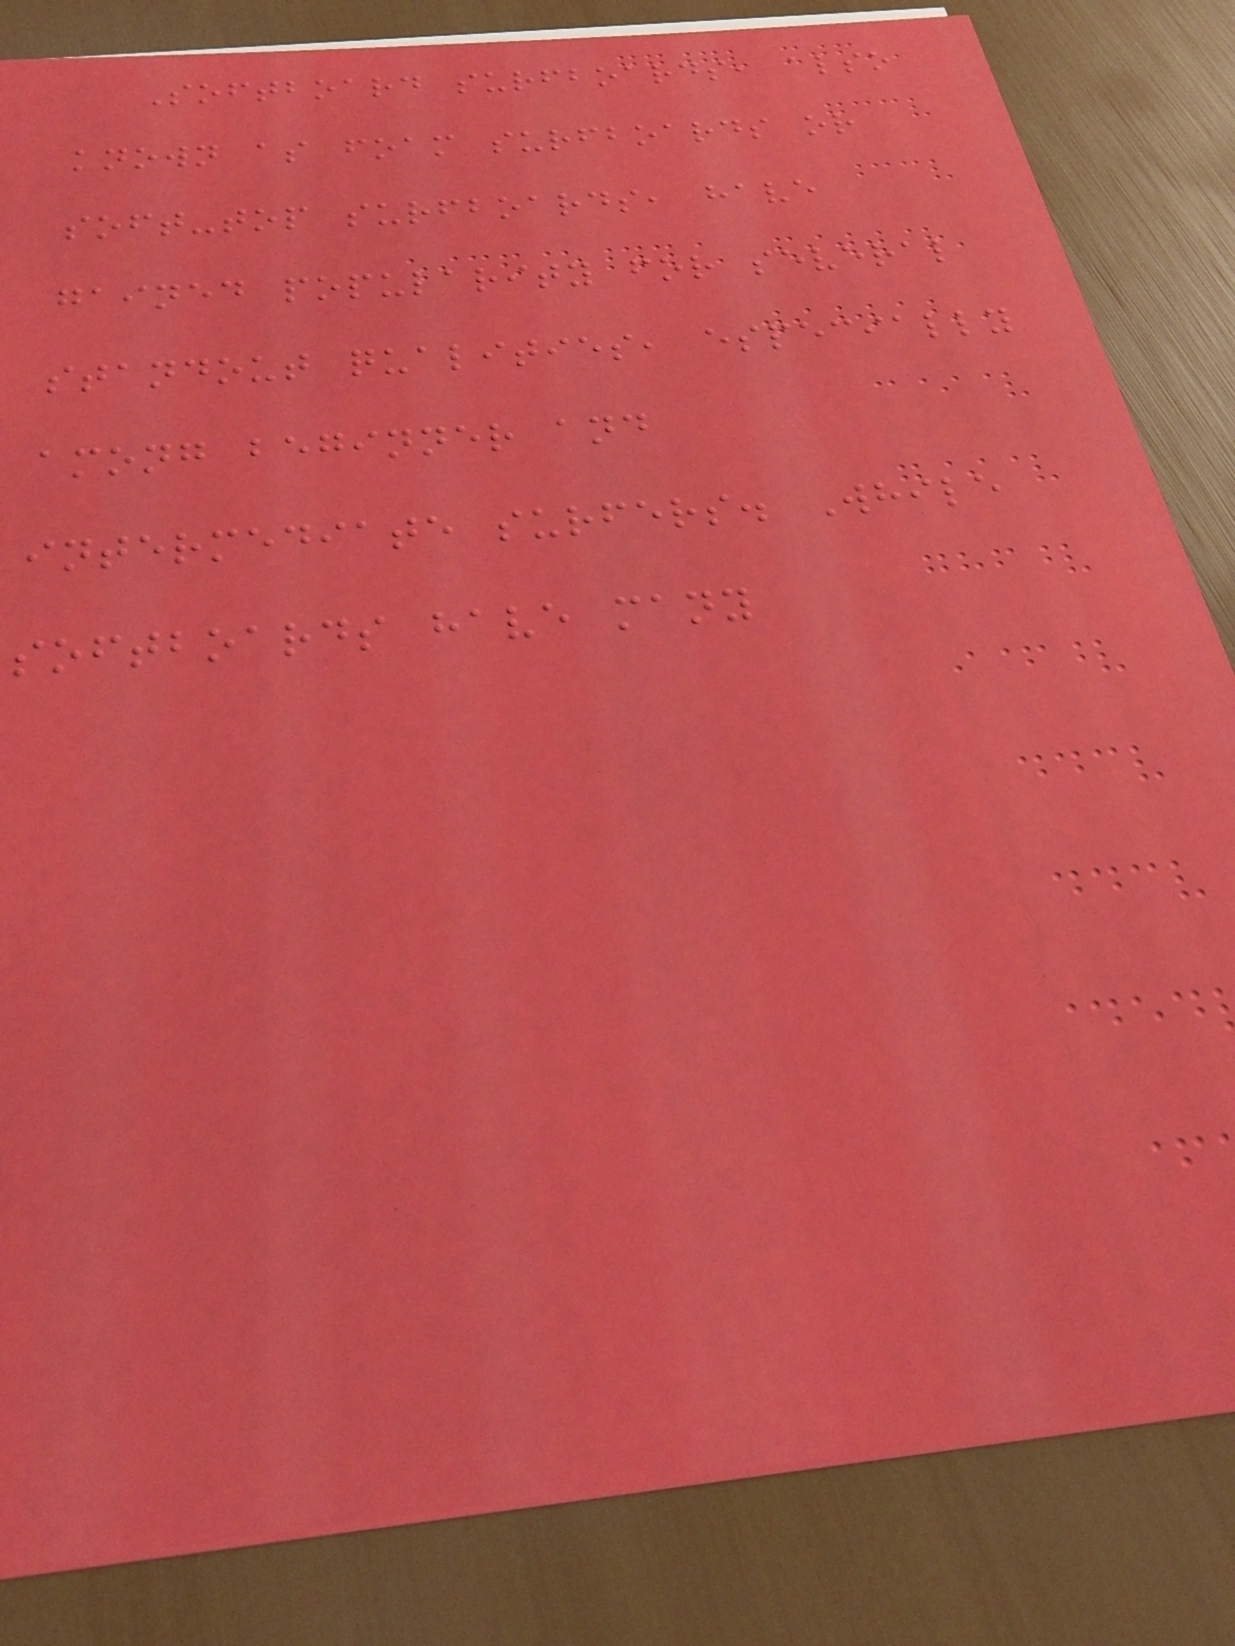Softboard surfboards, also
known as foam surfboards or
soft-top surfboards, have
gained popularity for several
standout qualities, especially
among beginner and
intermediate surfers. While
softboards have many
